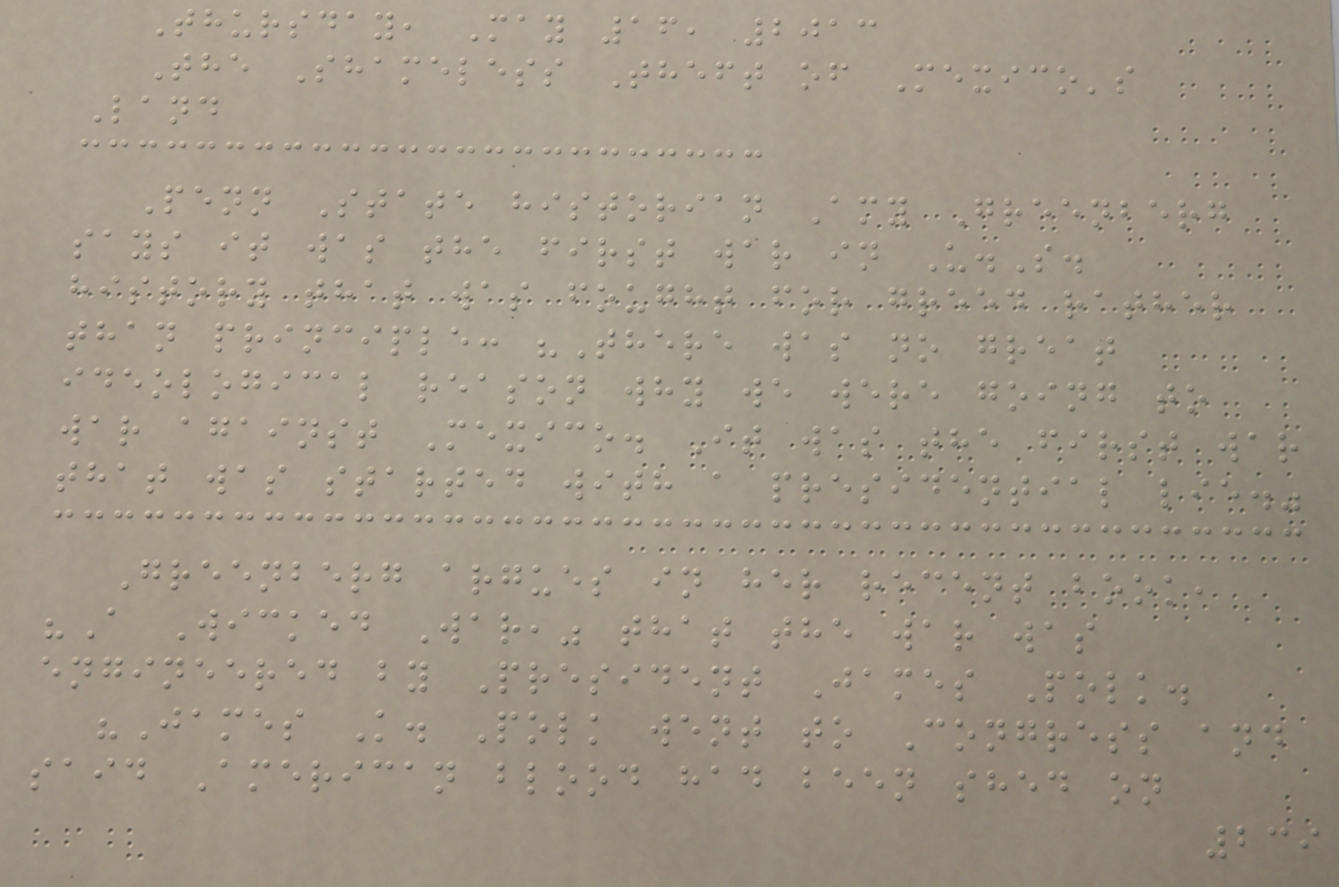Thursday, May 16, 2013
The Shameless Theft of Mexico's
Land
Penn State historian Amy Greenberg
says it was the first war in U.S.
history that was fought for greed rather
than principle: "There was no great
ideological reason why we were going to
war against Mexico. It was the first war
that was started with a presidential lie."
Greenberg argues in her recent book,
"A Wicked War," that the war was
engineered by President James Polk.
"James K. Polk went to Congress and
said American blood had been shed on
239
